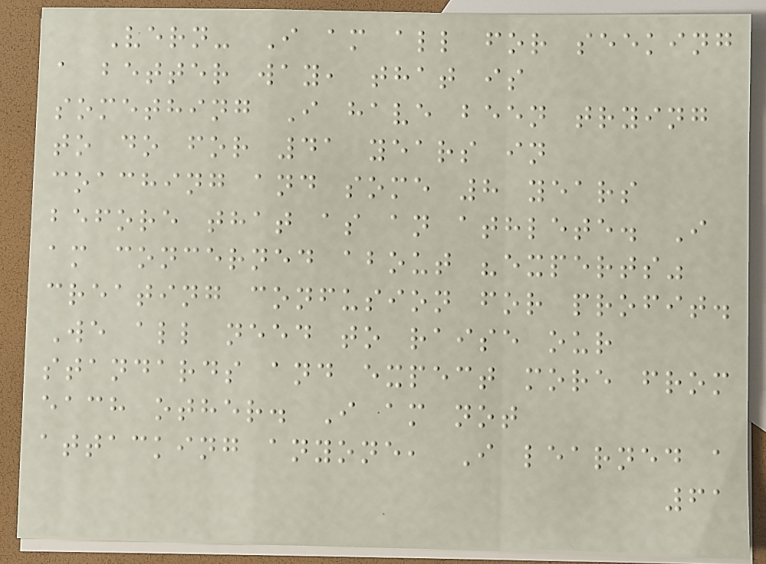Vern- I am all for seeking
a better way, that is
something I have been trying
to do for 41 years in
coaching and some 8 years
before that as an athlete. I
am concerned about "experts"
creating confusion for profit.
We all need to raise our
standards and expect more from
each other. I am not
attacking anyone, I learned a
61
